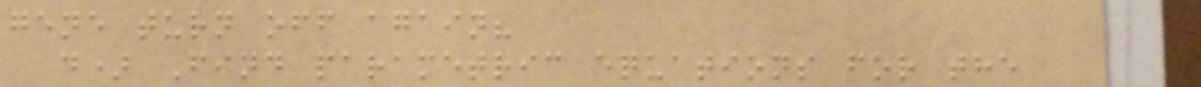gene turn off again?
d) Find parametric equations for the
